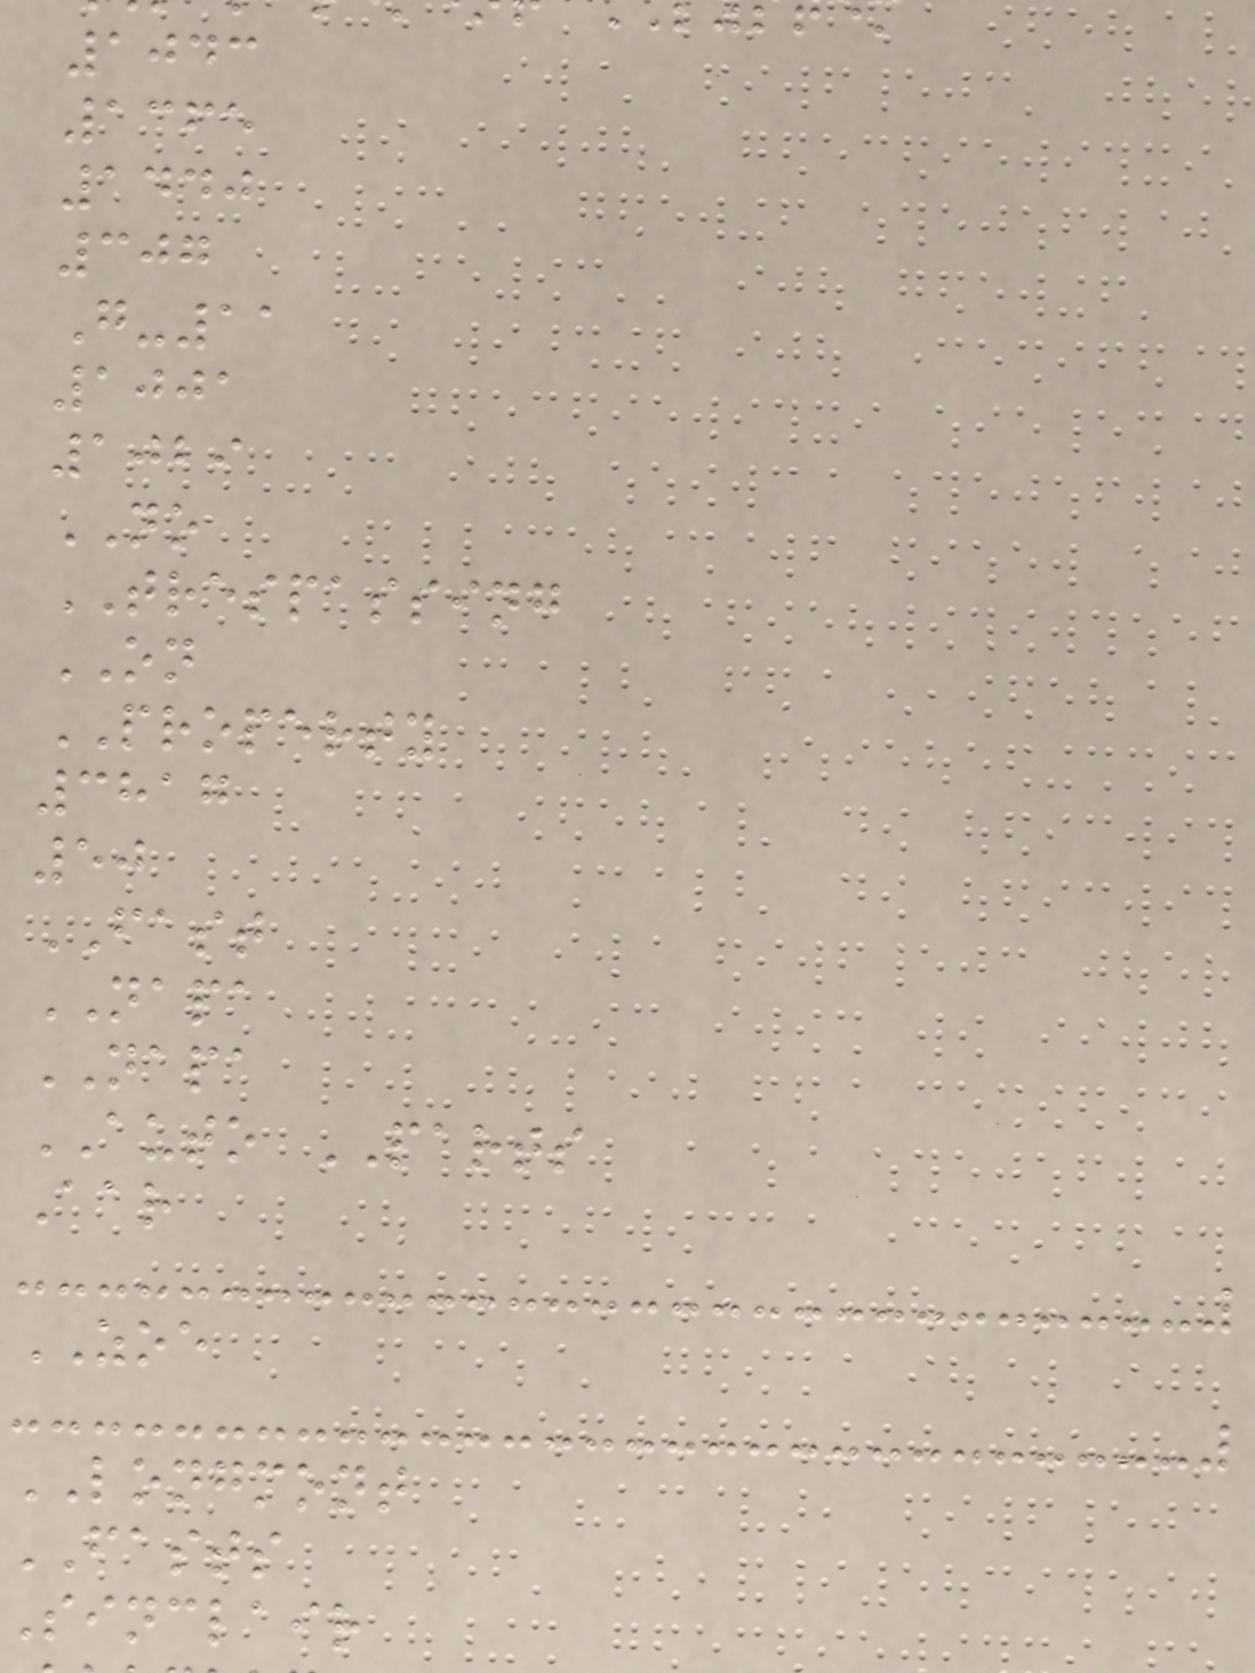1043
1365
1440
307
G-11
1001
1029
NO
TRESPASSING
ON
PROPERTY
3817
50
FAST
NAPA
NAPA
AUTO PARTS
Aar
ZOE
LONGMONT
FASTS
Sinclair
